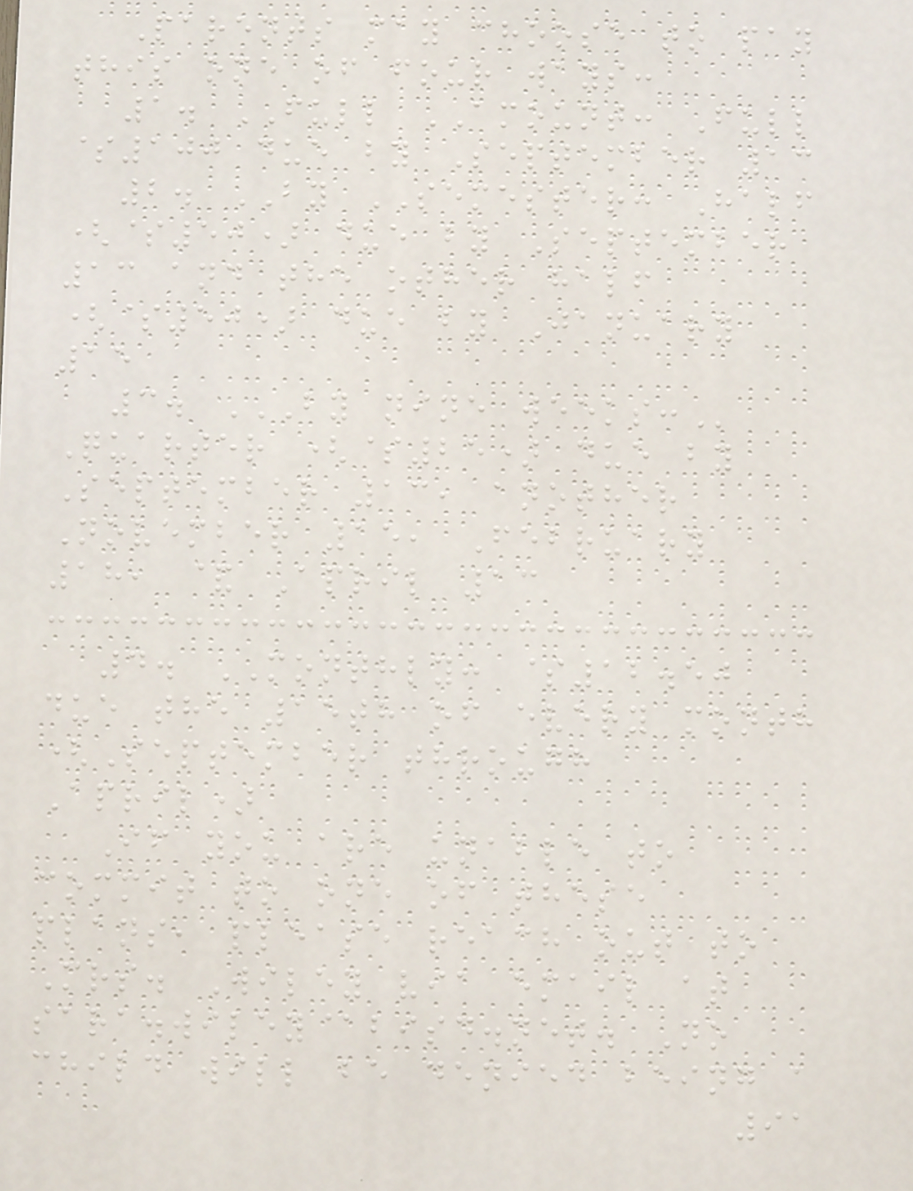Parents may choose to pay
this one of four ways:
1. FULL AMOUNT: Full
$100 due by September 13
2. BY SEMESTER: Half
($50) due by September
13 and the other half
($50) due by January
15
3. BY NINE WEEKS:
Quarter ($25) due by
September 13, another
November 15, February
18, & April 13
4. MONTHLY: $12.50
due the 15th of every month
(September through
April)
If you are unable to
commit to one of these
plans, please reach out to
Mrs. Wiley via email at
sara.wiley@bisd.net. No
child will be denied being a
91
